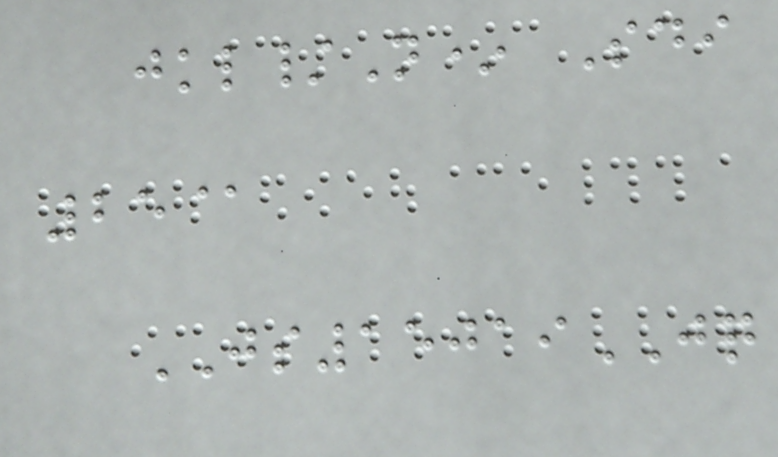jkl/N* Sdi
25@
JS15019JQ
